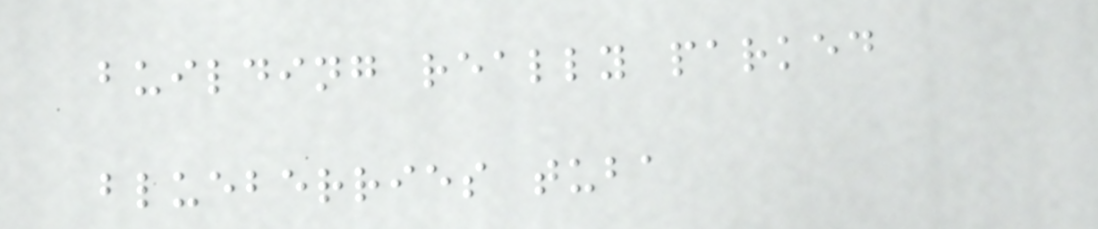building really parked
blueberries tuba
